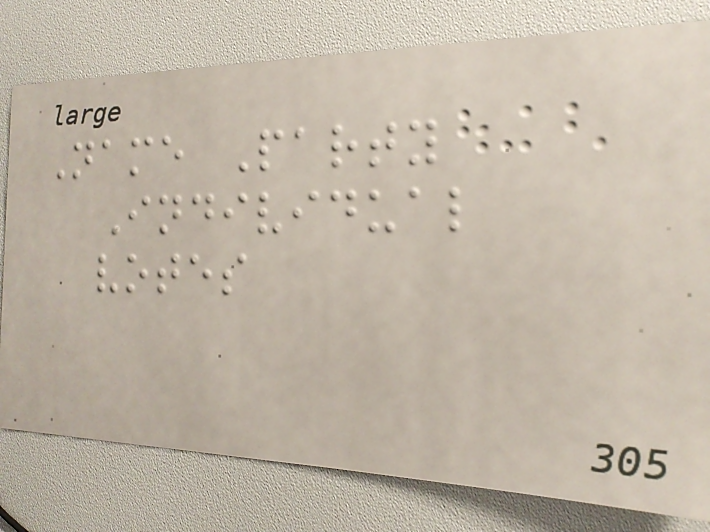Name Party
Individual
votes
